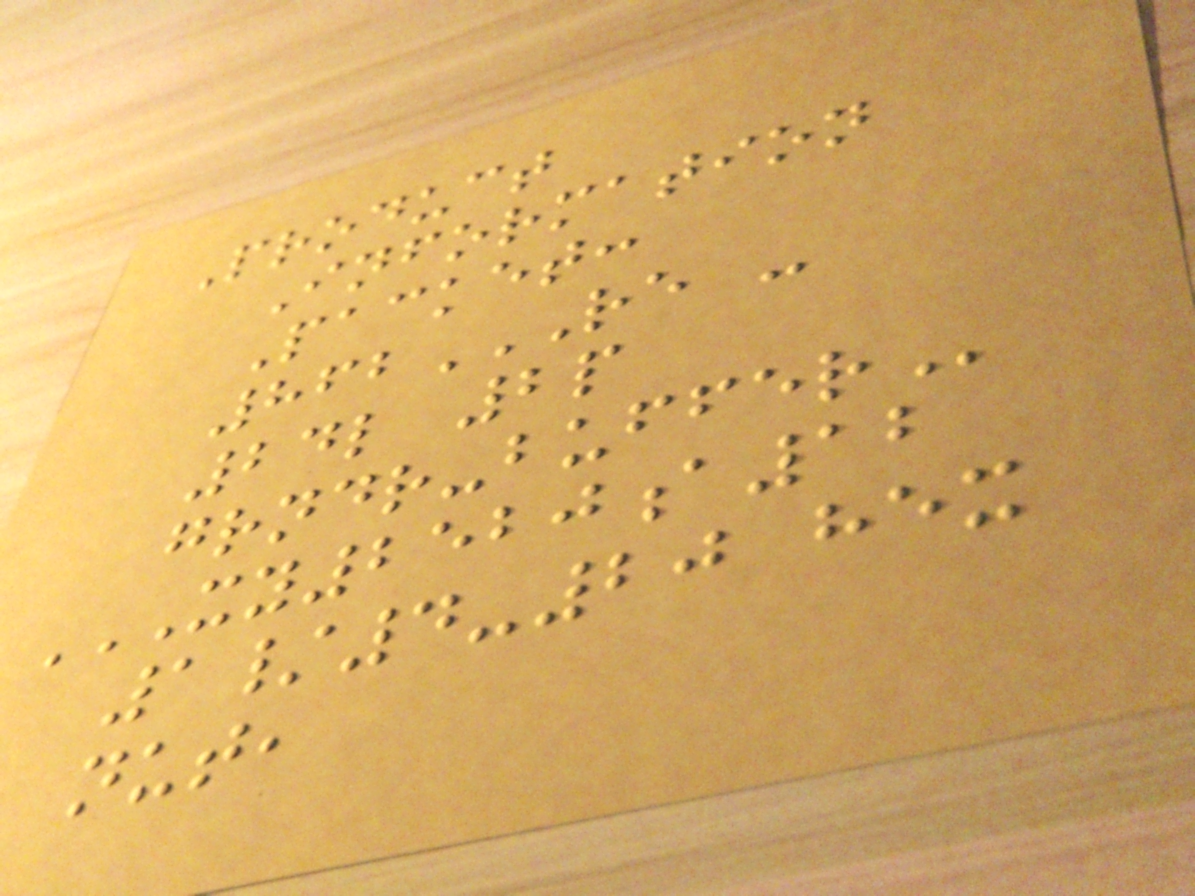Product
Information
Packet:
862RE -
24L 2P
GRNDR-BUFFER
XY2520A12
1/4-20 HEX
NUT,
